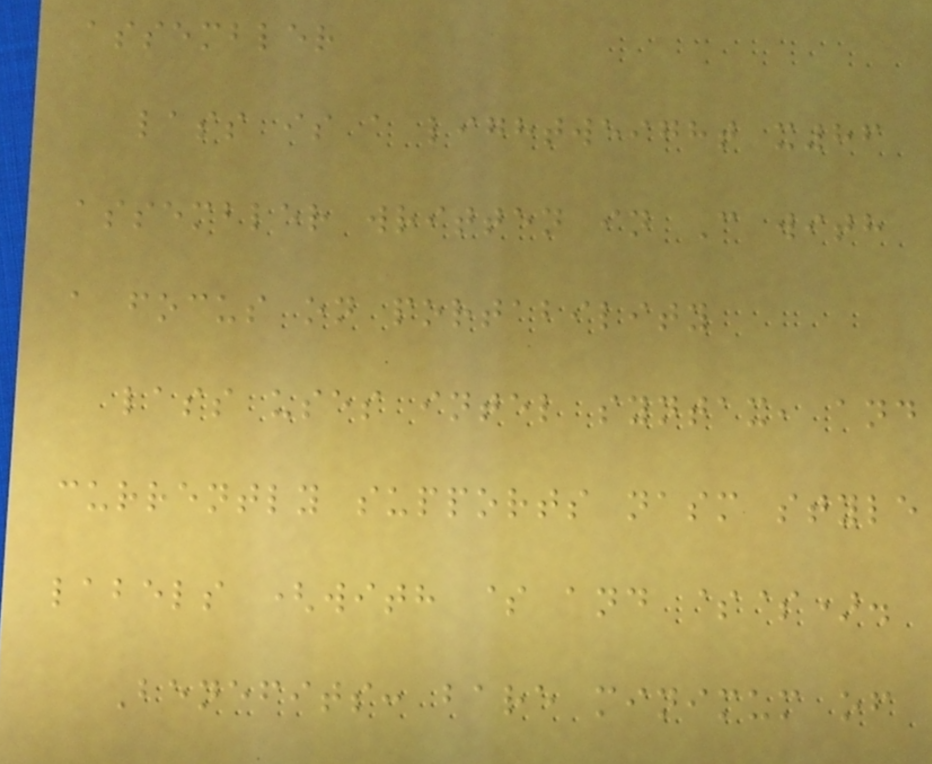assembler
lass is a lightweight x86
assembler written in C with
a focus on portability
lass uses intel syntax, and
currently supports nasm style
labels (with $ and $$).
Benefits: bare minimum of
